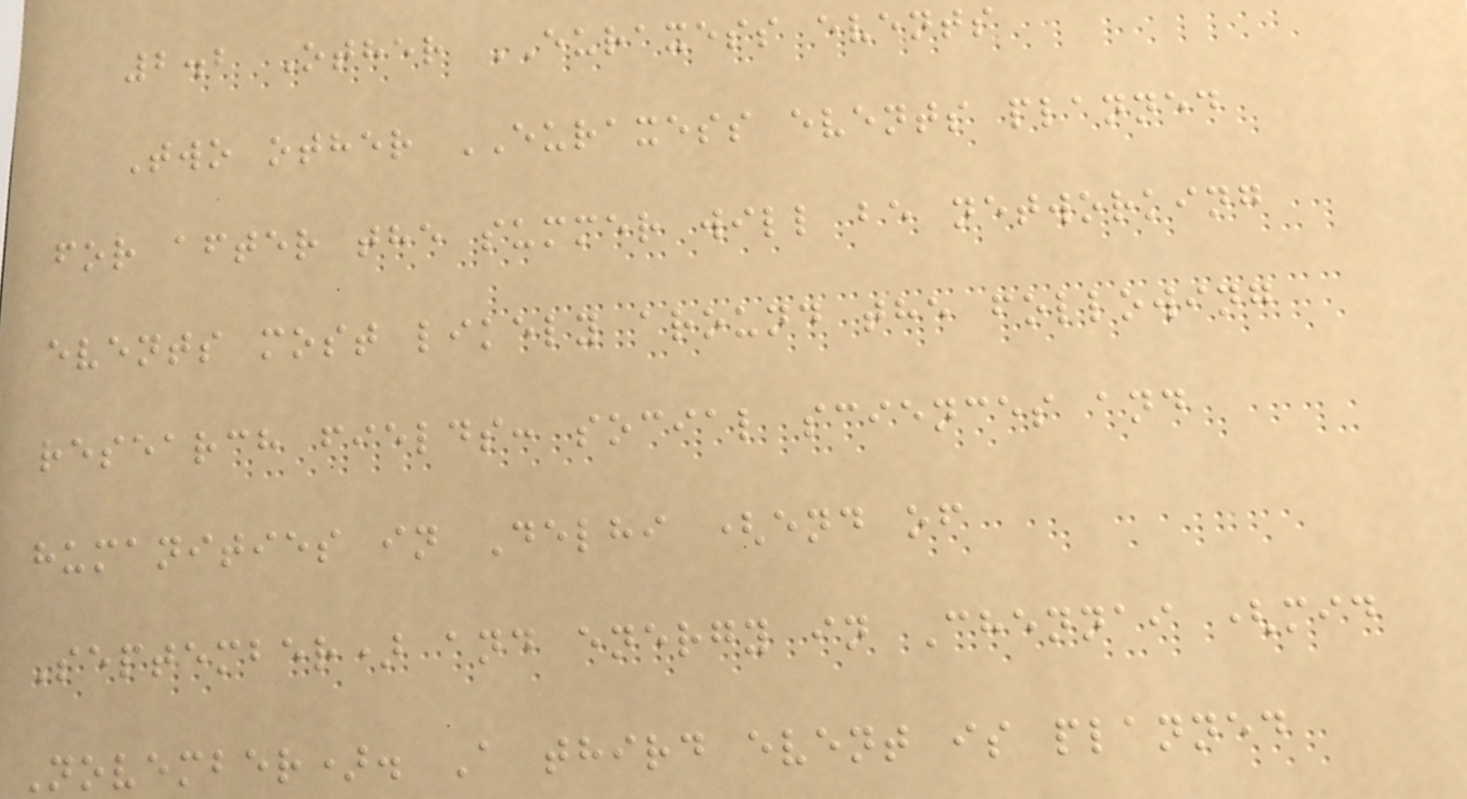2.2 Other EURAXESS events
Two other EURAXESS events planned
for after the summer will be networking
events most likely around the following
research fields: social sciences and
humanities in Delhi (end of
September) and energy in Chennai (mid
November). A third event is planned
